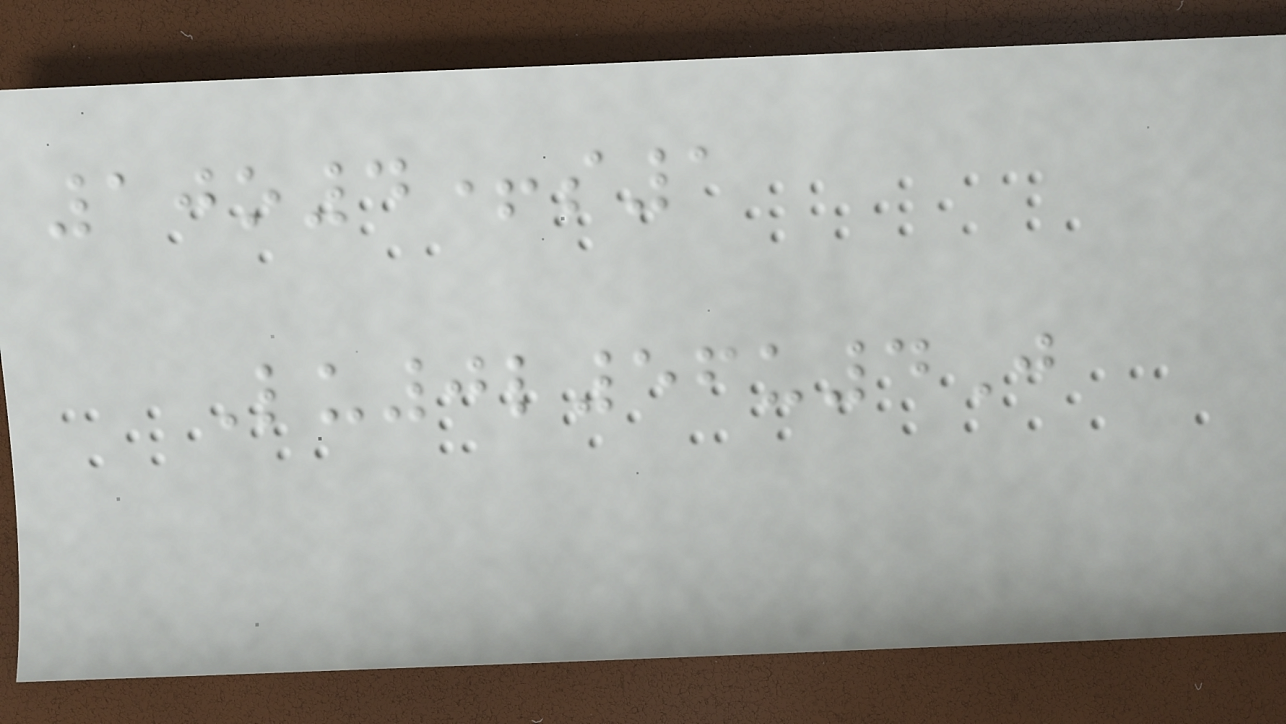10o4+s1
Lu0l56u4J
